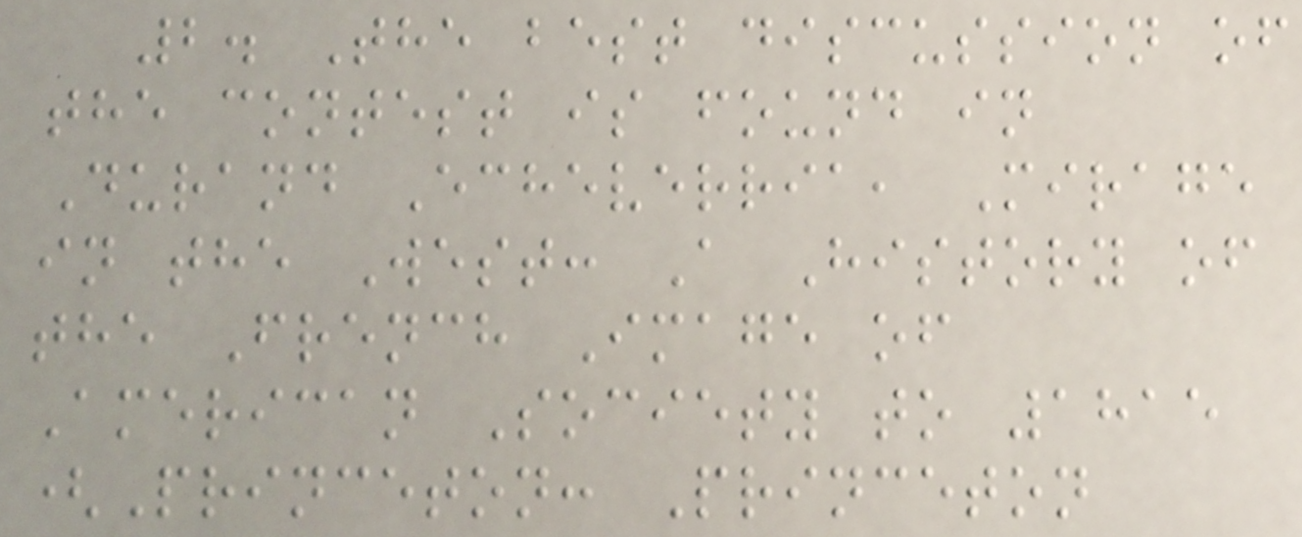2. The best discussion of
the contest is found in
Durand Echeverria, Mirage
in the West: A History of
the French Image of
American Society to 1815
(Princeton: Princeton
